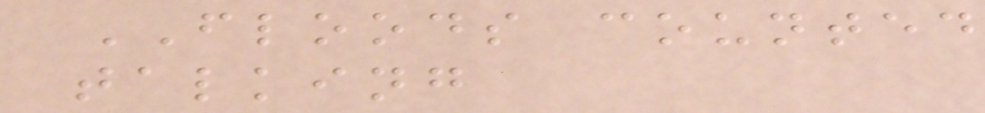FLOODS counted
talking
